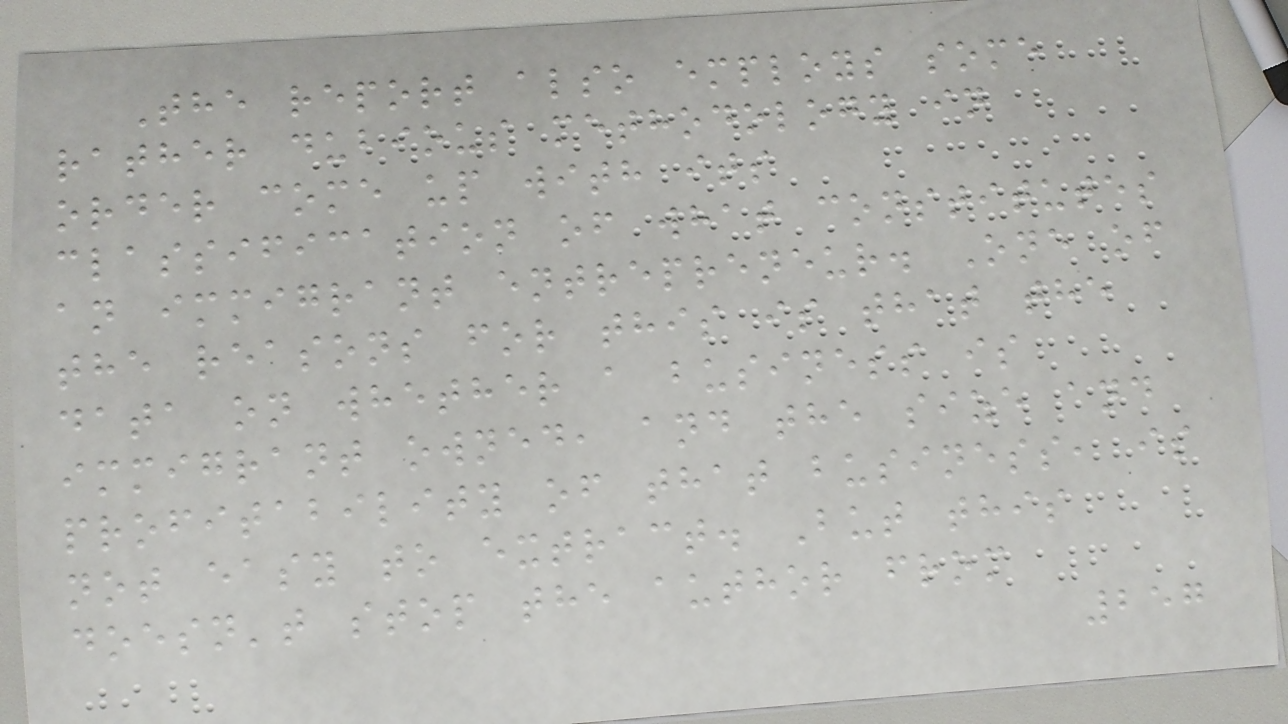The report also employs some
rather dubious methodology in
order come up with its
classification of what constitutes
an immigrant entrepreneur. One of
the reasons for this is that the
data on whether a business is
immigrant owned, and the size and
profitability of that business, is
not easy to extract. But this
doesn't stop the author from
257
